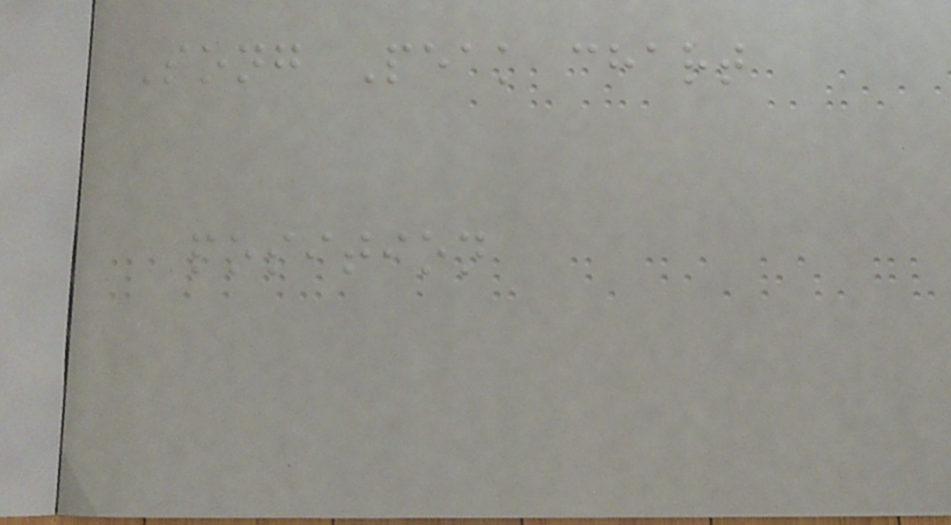Song Peak chart
position
